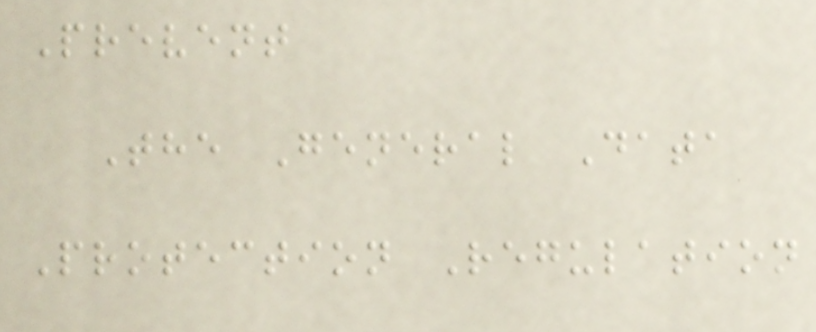Prevent
The General Data
Protection Regulation
